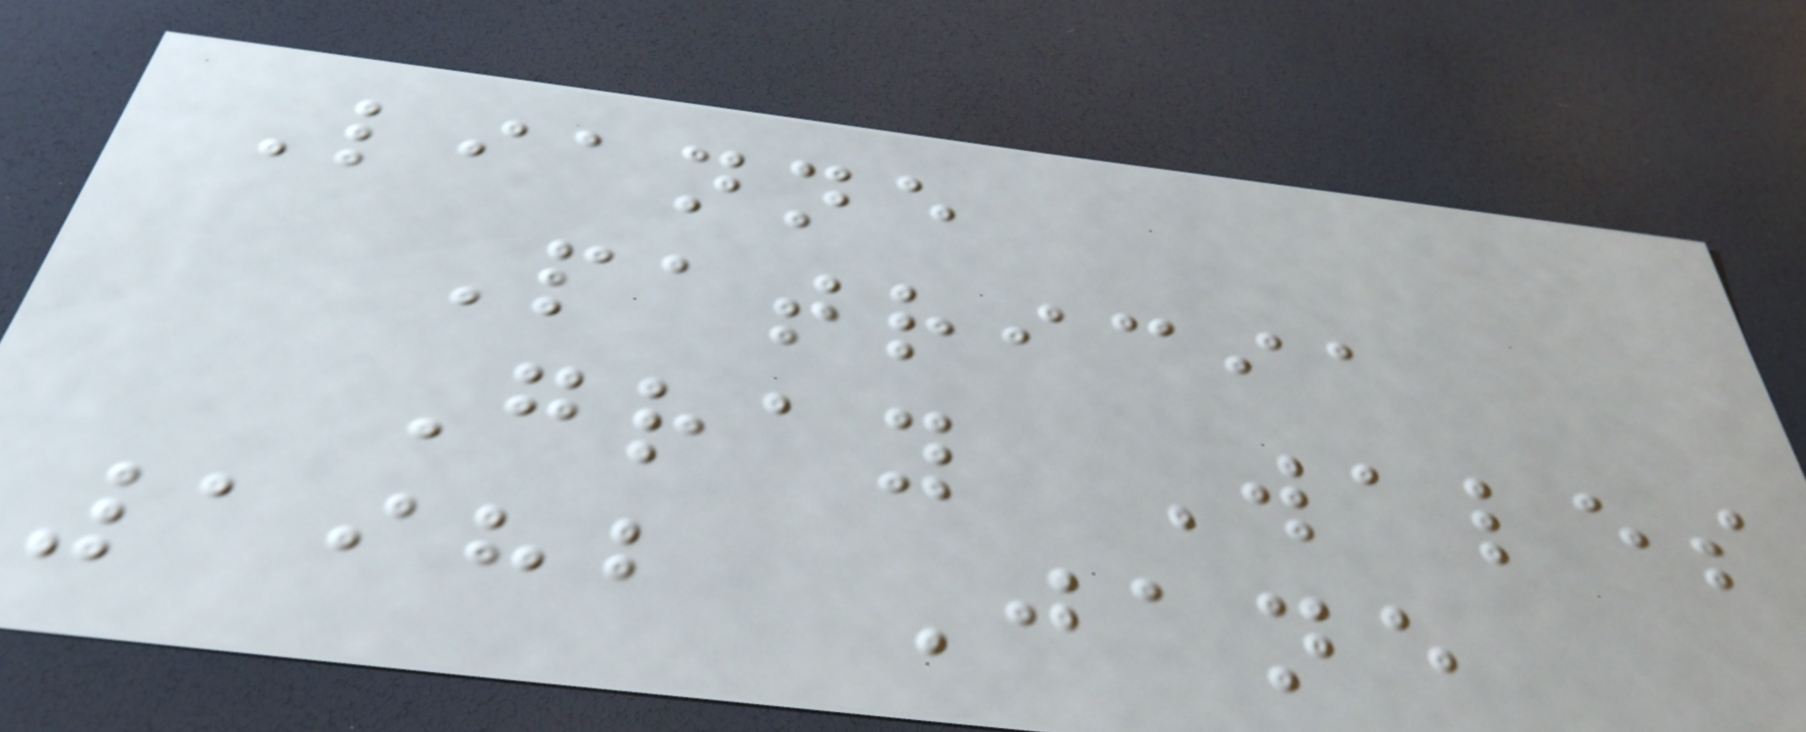Lianne
Patricia
Gray Wales
1982 Jane
